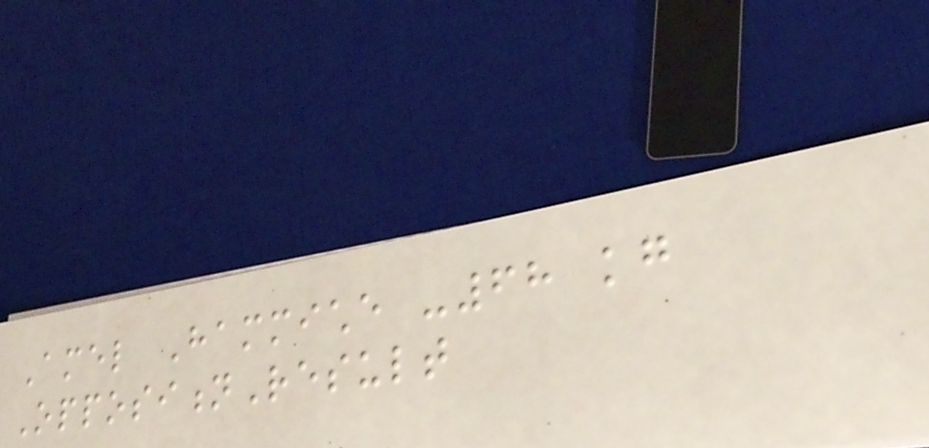Amel Hammiche -68 kg
OppositionResult
